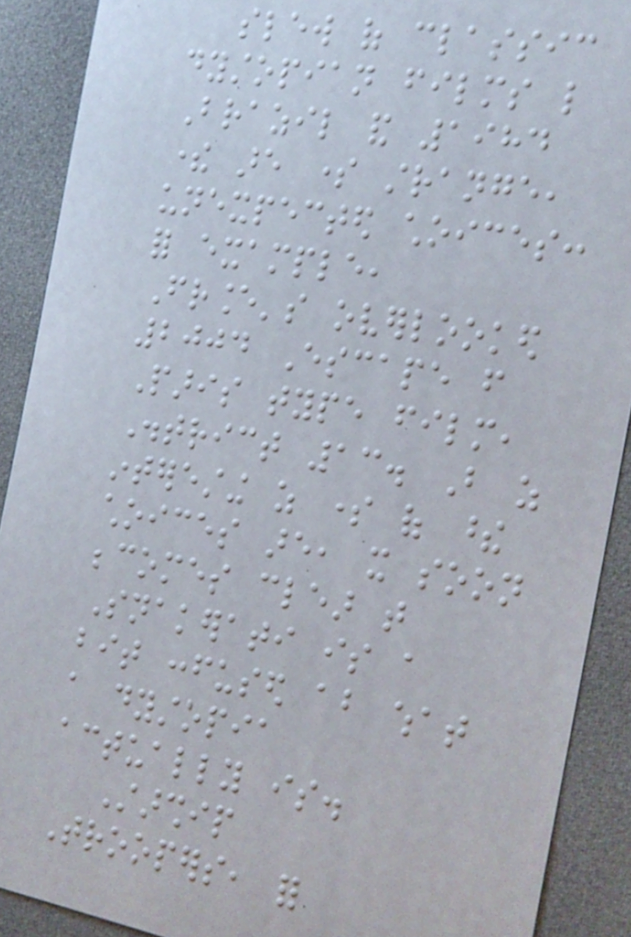slew of classic
dystopian films like
Brazil and 1984
there are some strange,
unexpected choices:
for example,
France's overlooked
2004 Escape from
Paris type film,
District 13. But as
interesting as some of these
choices are, it soon
becomes clear that
Snakerati is a
bit confused about what
a dystopia
actually is.
Starship
Troopers, for
